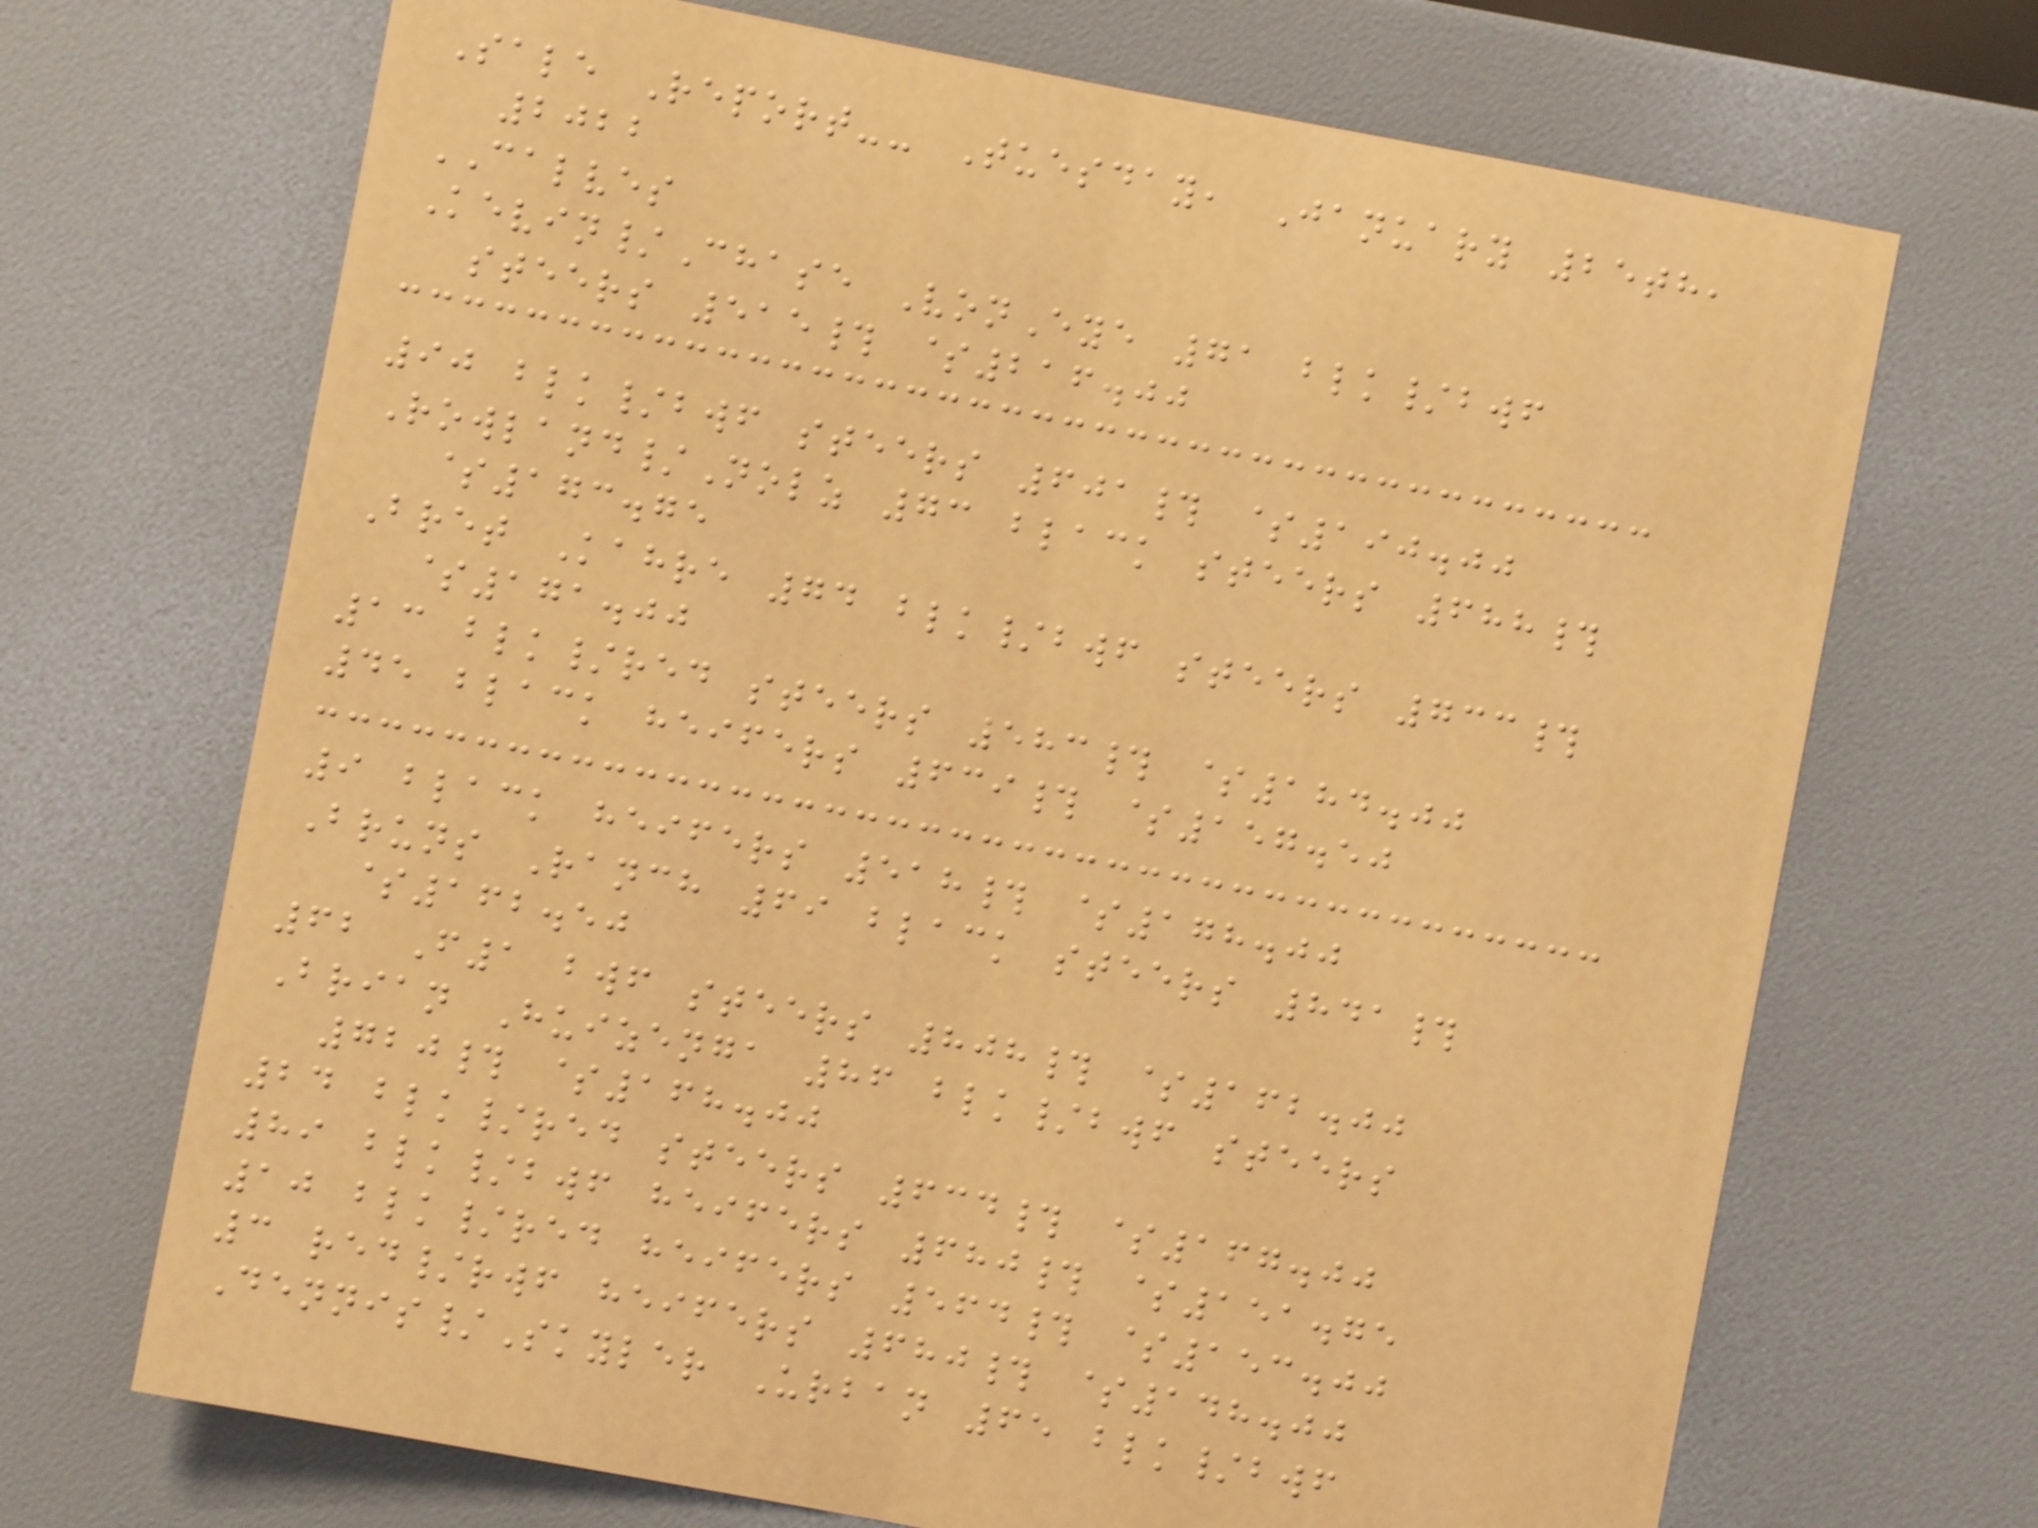Sale Report-- Tuesday, January 25th,
2022
CALVES
Kevin/Chase VonEye 71 blk/bwf
steers 515# $216.00
90 blk/bwf steers 601# $190.00
Rowland/Nolz 73 black steers 688#
$173.75
Bret Kahre 74 blk/bwf steers 733#
$171.00
13 blk/red steers 583# $184.00
45 black heifers 639# $157.50
9 black heifers 518# $178.00
Bruns Ranch 69 black steers 841#
$162.50
62 F1 bwf steers 808# $162.00
Brian Huizenga 86 blk/bwf steers
720# $168.00
24 blk/red steers 634# $167.00
89 blk/bwf heifers 680# $151.75
10 blk/red heifers 564# $153.00
3 red/rwf heifers 680# $148.00
Dennis/Skyler Urban 65 blk/bwf
